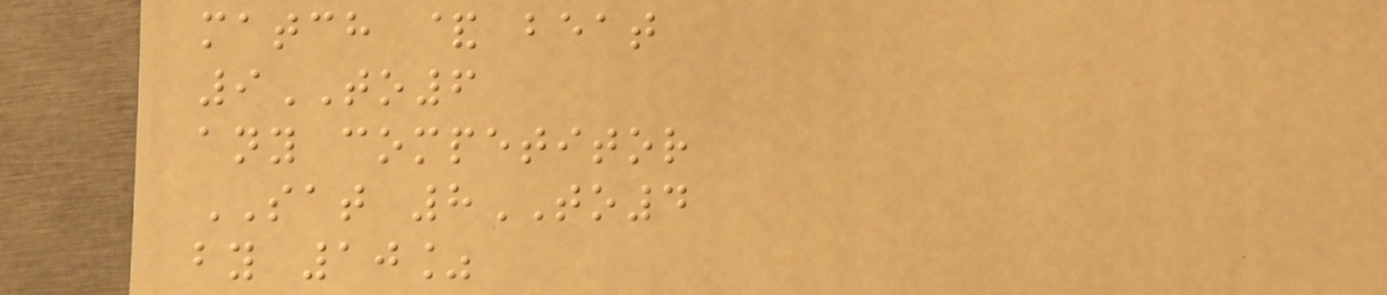match & beat
9TO6
any competitor
SAT 8TO4
by 10%
